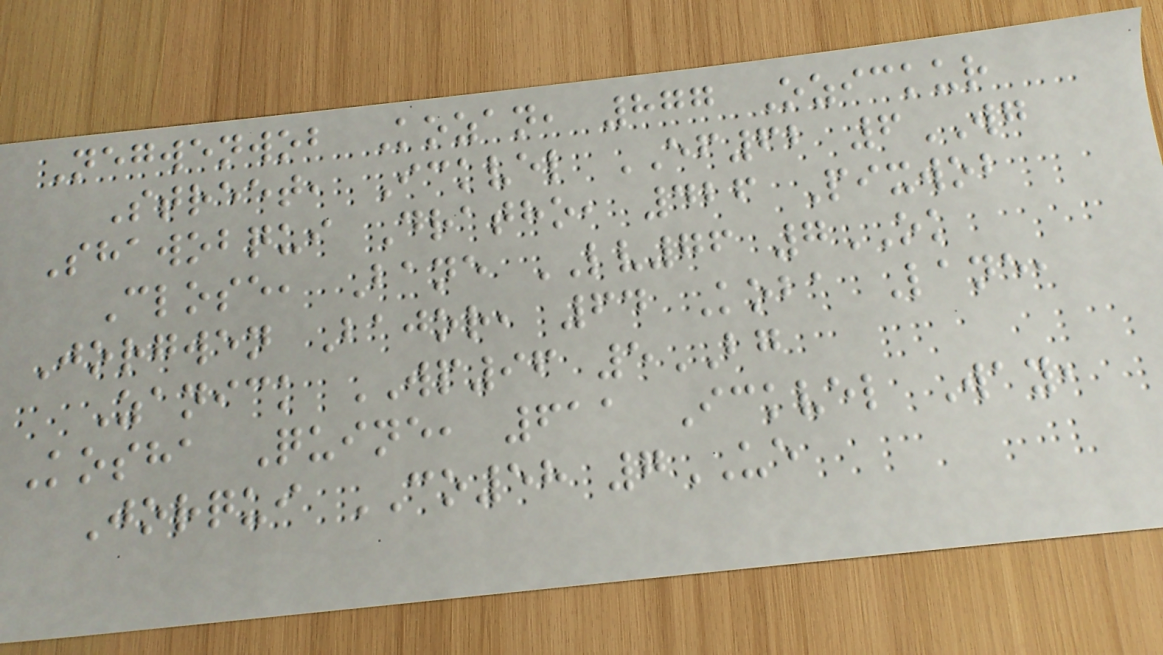Negwenwob Kozan, 877 Ozickur
Street, Ickvel EF62 6WG
Shawobqui Dratho, 426 Pixwob
Close, Bane LV76 7OK
Jorgwen Bajor, 64 Koba Lane,
Zanick WP96 5BG
Kosha Quine, 611 Ickvel Way,
Jorqui CO58 7UE
